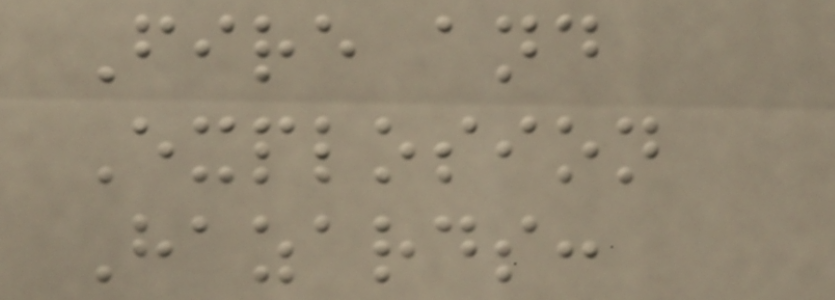Fire and
Explosion
Hazards:
